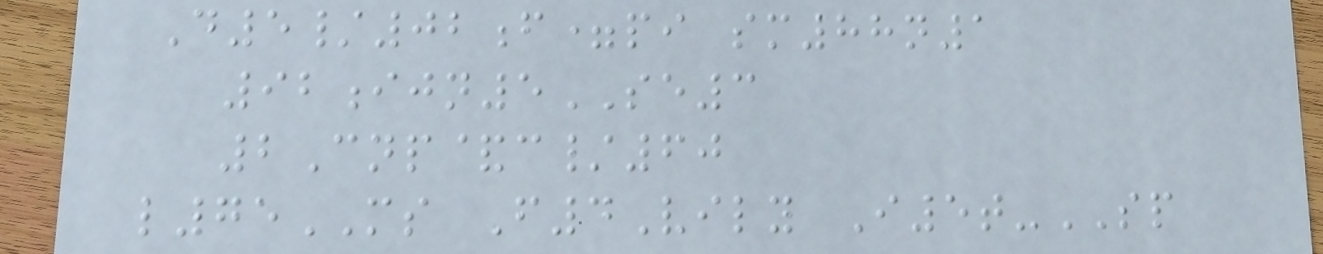D5/02f=pi sm88n1
92ijn5SE3
2Cnp&c/60
l75MS F4Vily I5t-SP
